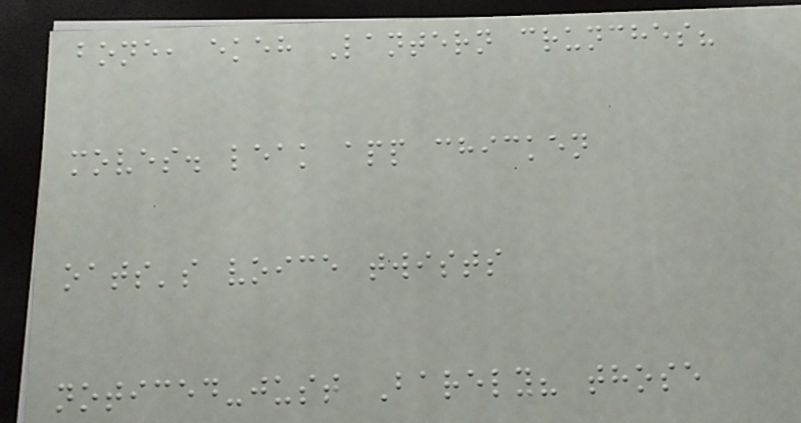bone, ekeh Lantern crunches?
moves. leak app chicken
oats's voice twists
noticed-just Barely? those
